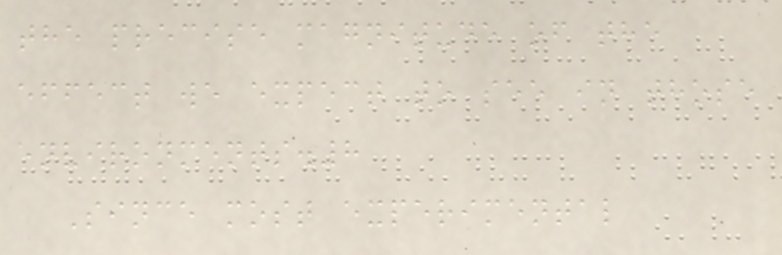the precise magnitude of the
effect we expect to see in those
environments.8
Since most experimental
